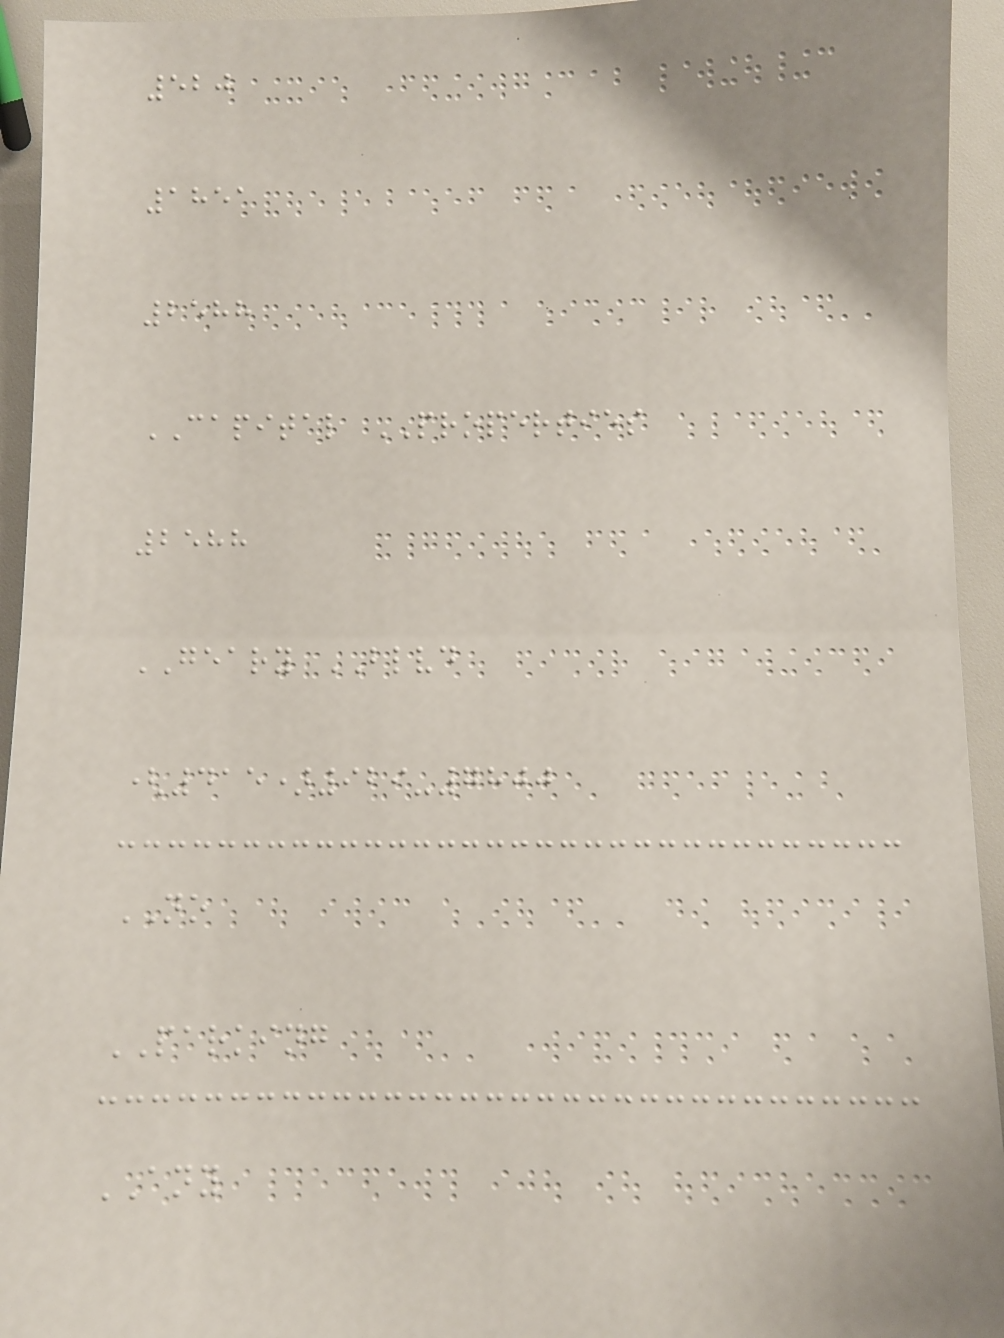520
1851
2588
CAPITAL PROPERTIES
2588
GEARY BLVD
(415)929-7800
NO
PARKING
ANY
